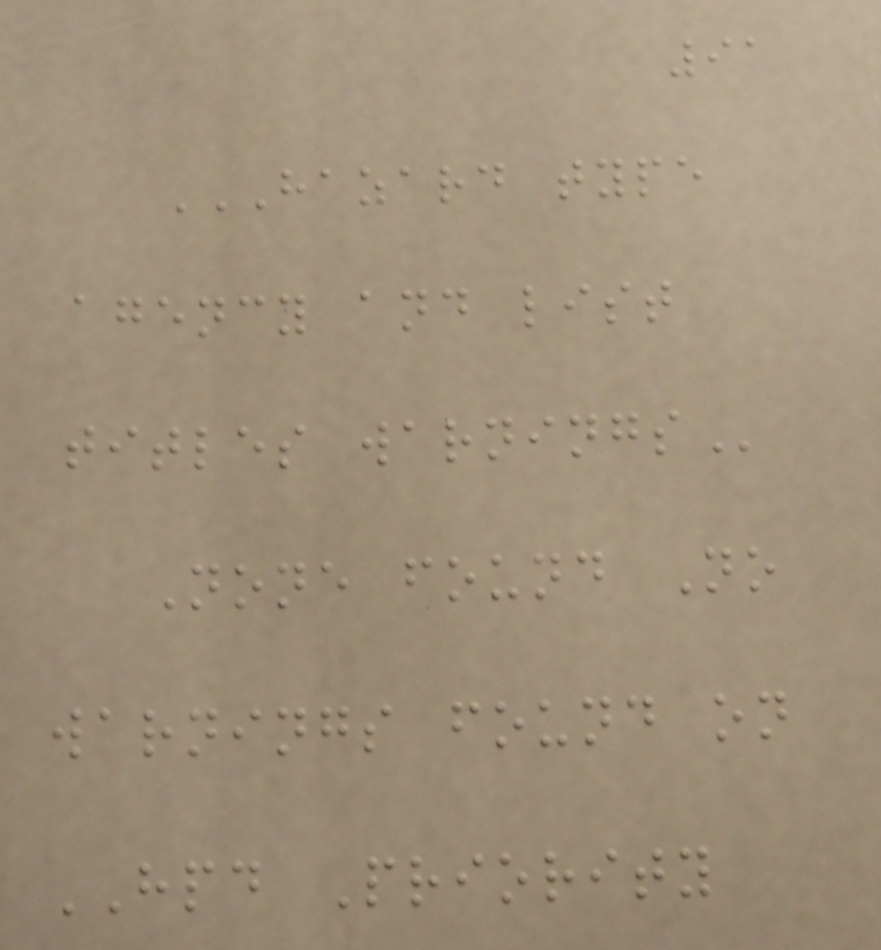91
HAZARD TYPE
AGENCY AND LIST
TITLES WARNINGS
None found No
warnings found on
HPD Priority
